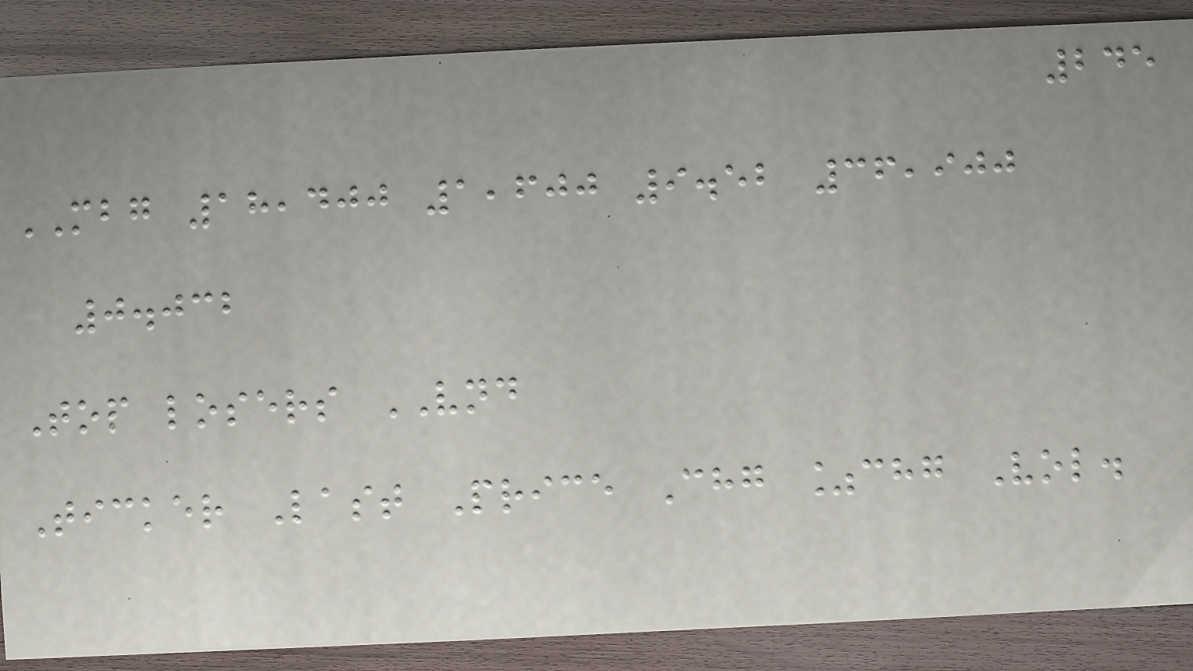245
MBG 18,400 1,600 9.52 36,900
0.032
Top losers VND
Ticker Last Price Chg %chg Vol.
